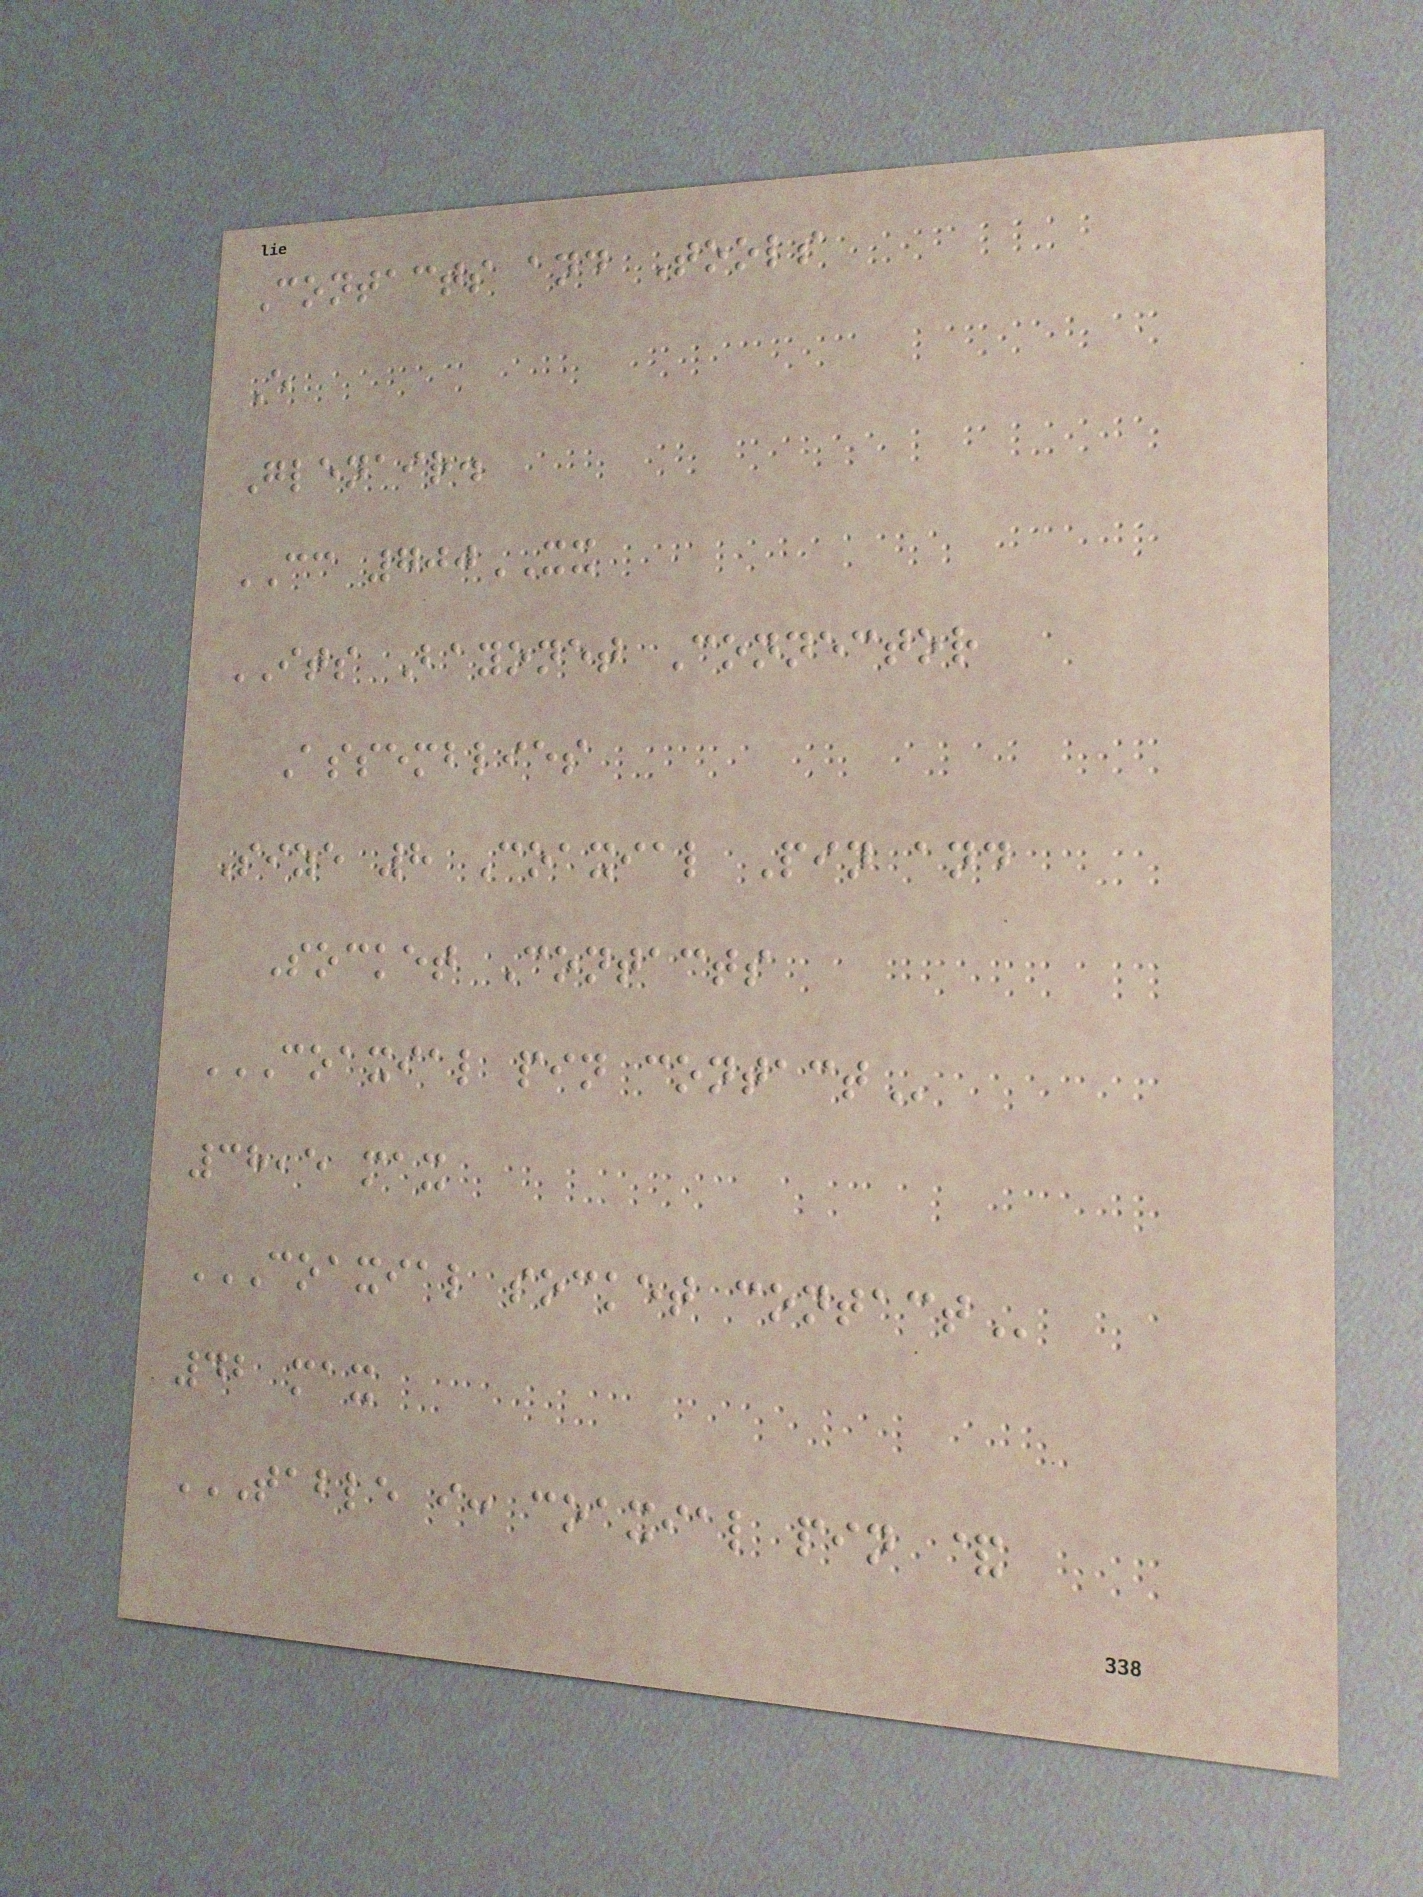Contacts and Tools
E
Glenair.
CC 700XX
ITS Bayonet Connector
Assemblies
Size 8 Coaxial Pin and
Socket Contacts
COAXIAL PIN CONTACT
38,5 max
COAXIAL SOCKET CONTACT
42 max
TABLE I: COAXIAL PIN &
